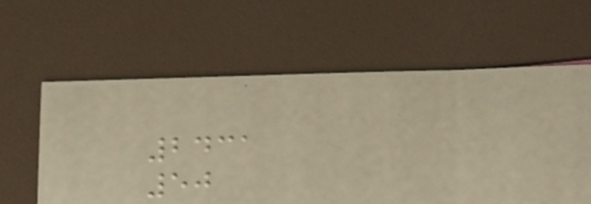2431
50
